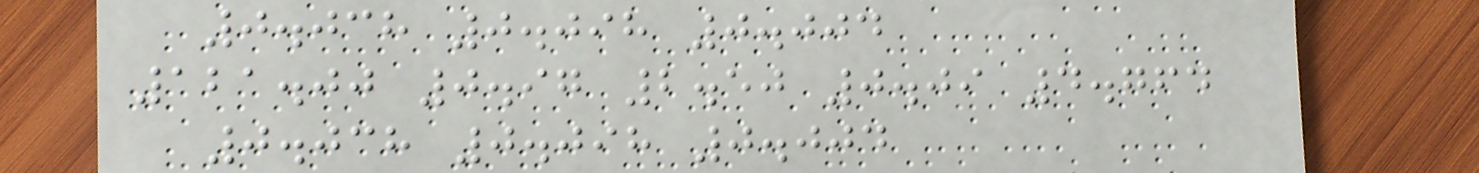0.038 0.098 0.004
121.00 0.97 2.50 0.09 4.764
0.038 0.098 0.004
